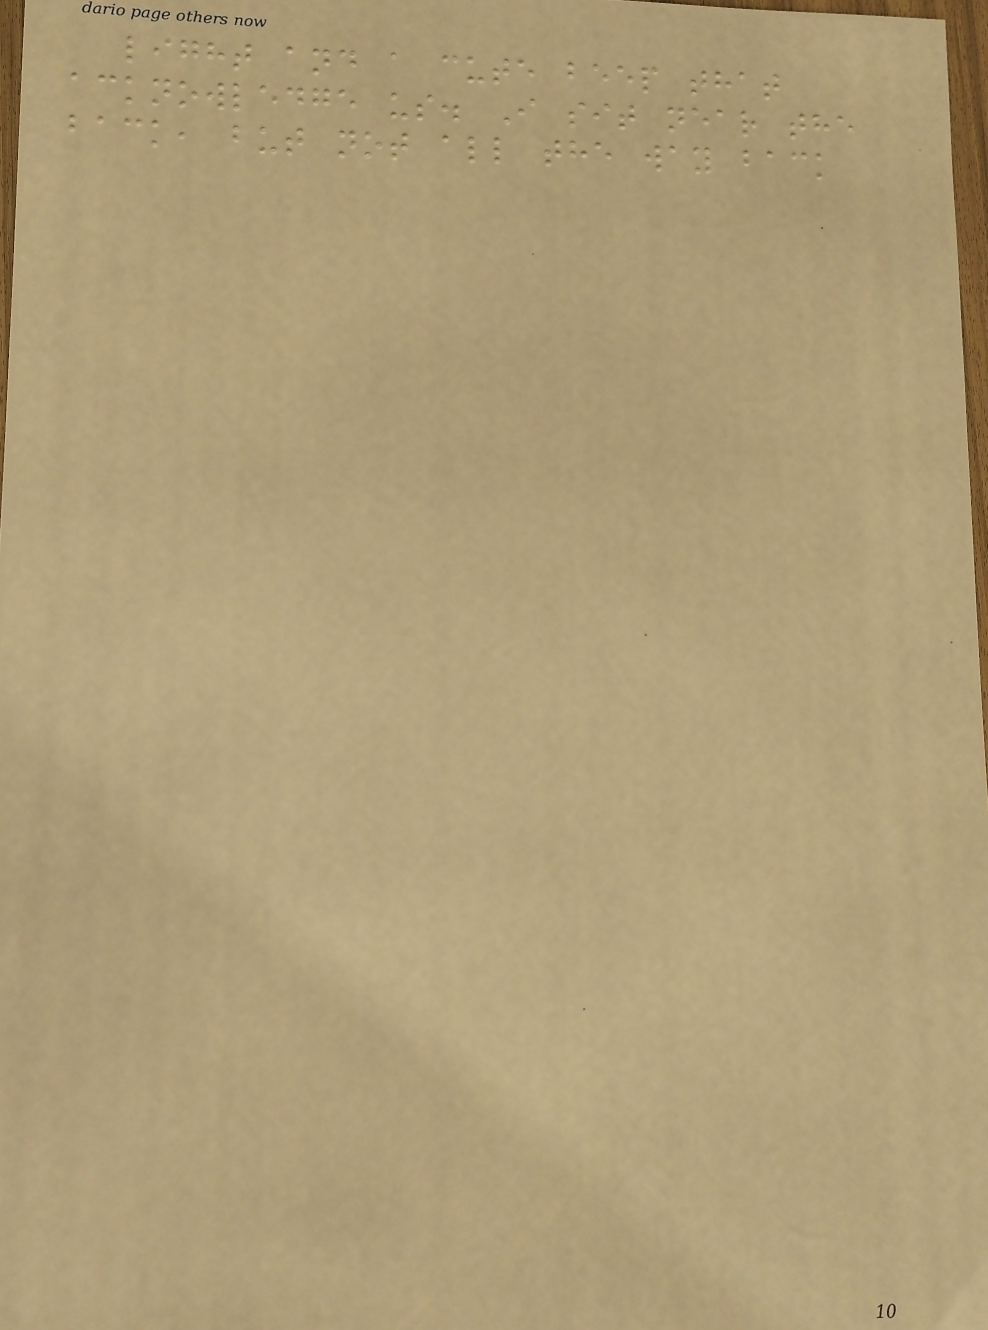light and a cute beep that
acknowledge us. I sit near the
back, but not all the way back
